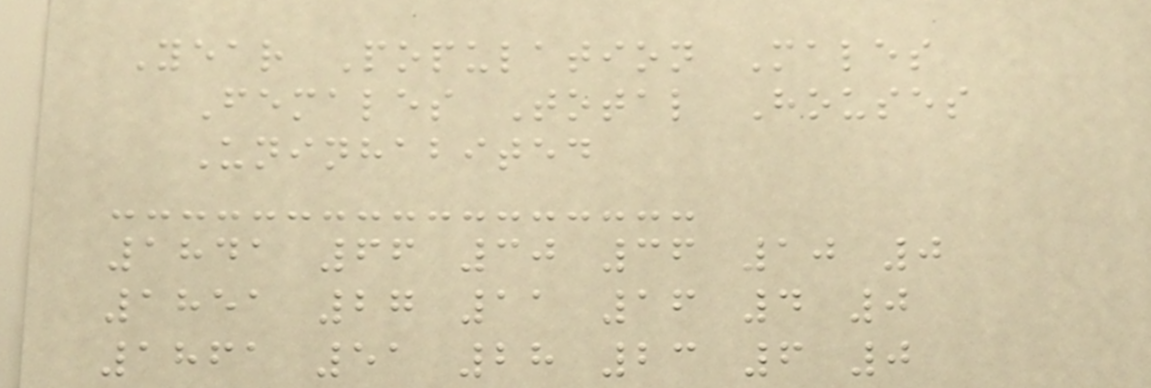Year Population Males
Females Total Houses
Uninhabited
1841 66 30 36 10 0
1851 27 11 16 4 0
1861 51 28 23 6 0
